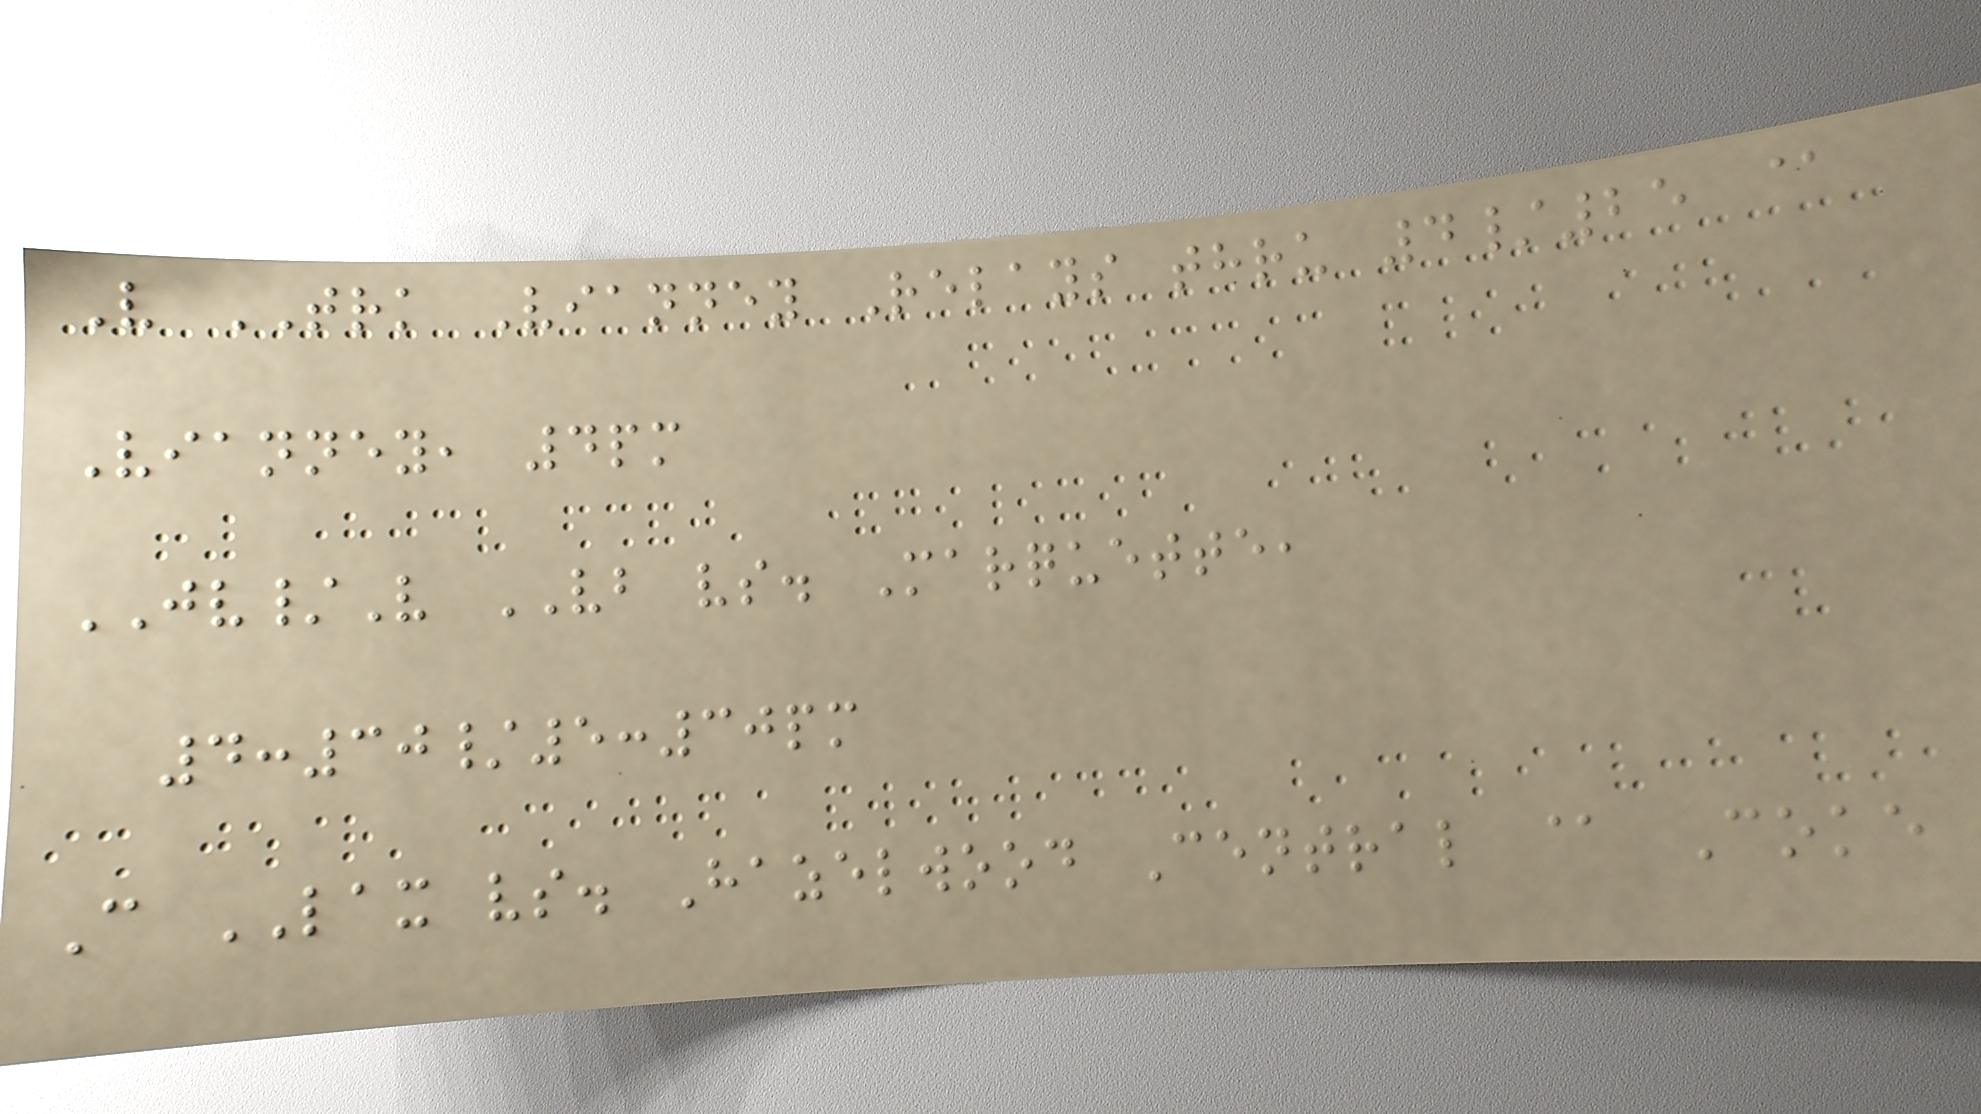V TRK Vianney Relays thru 4/25 @
Vianney, 4pm
JV/V VB vs. Marquette,
4:30/5:30pm
C LAX vs. Hazelwood Central @ Coke
